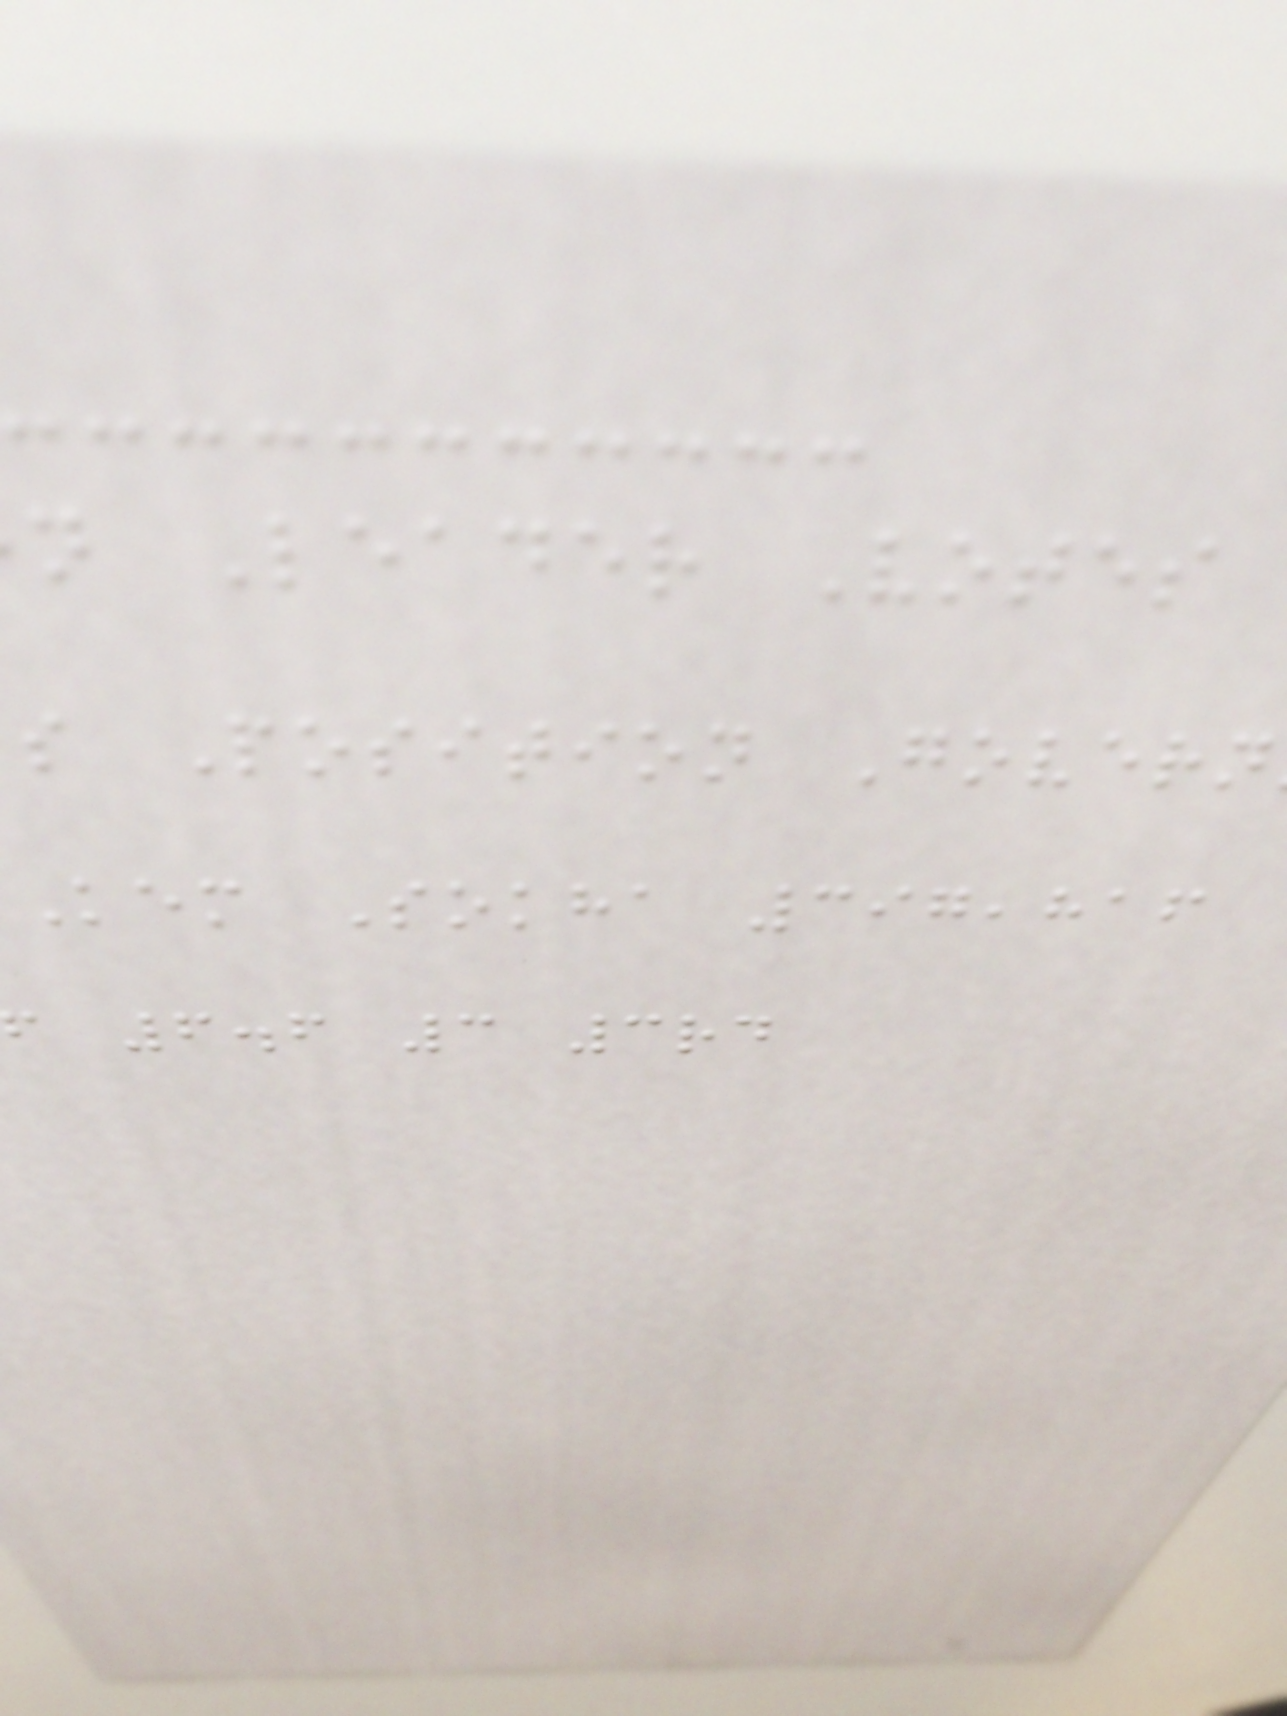n Leader Votes
s Position Govern
Kem Sokha 397,816
6.6 3 3rd
